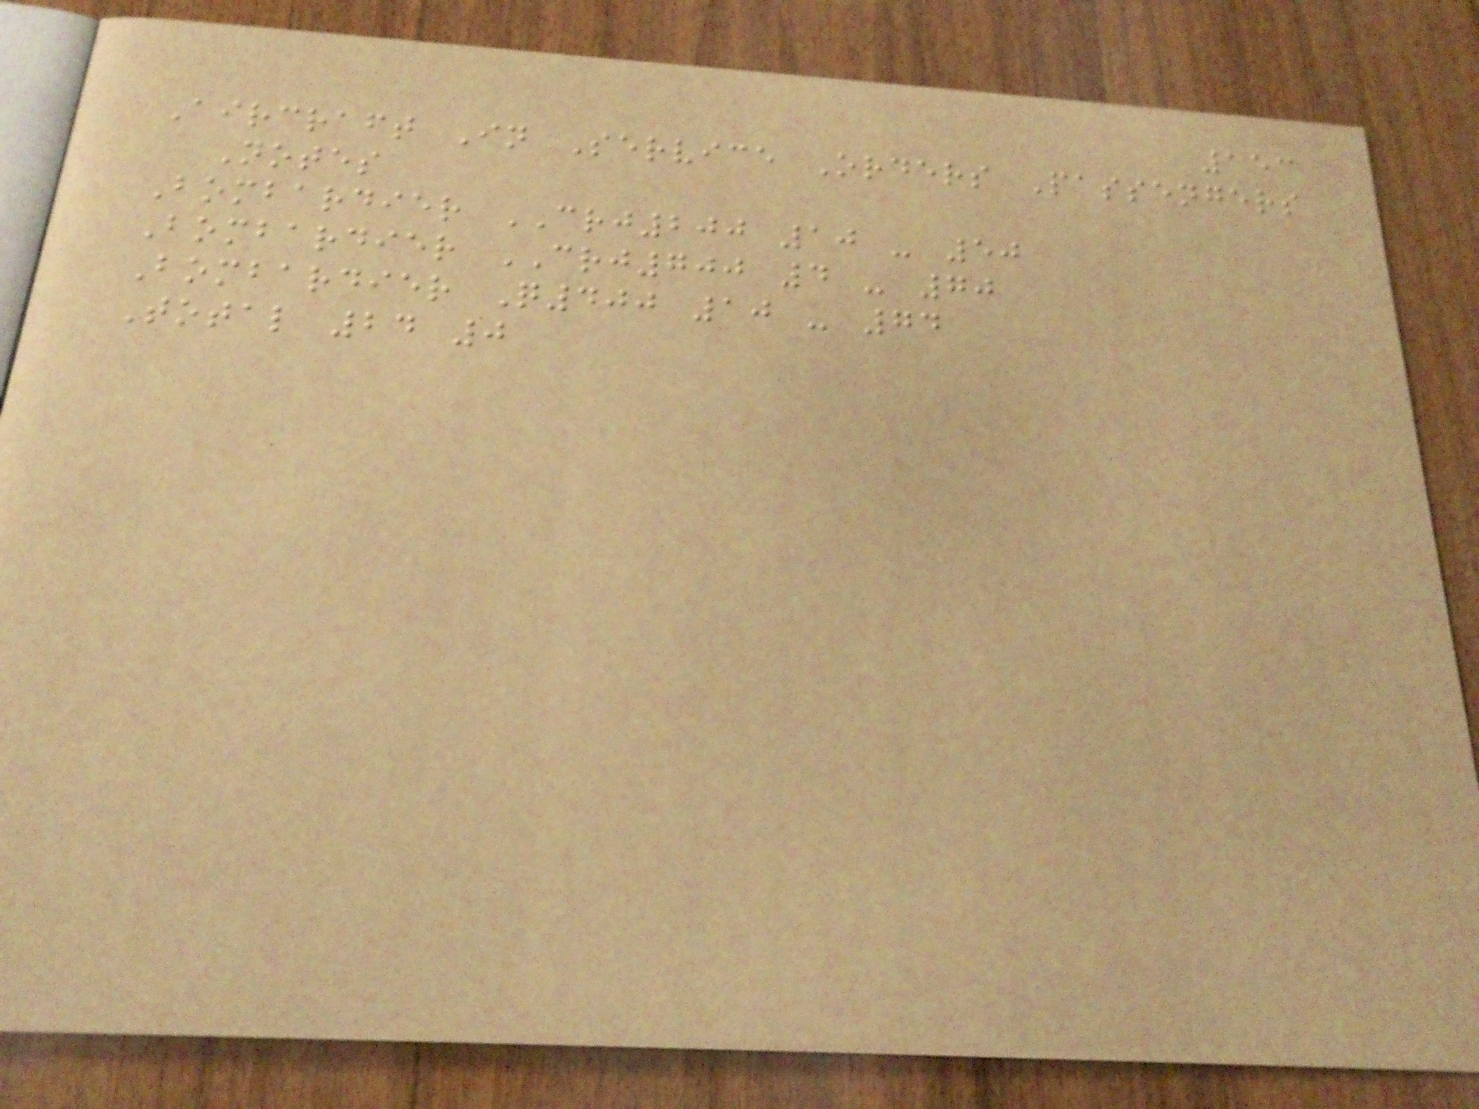153
Aircraft In Service Orders Passengers
Notes
Bombardier CRJ200 10 - 50
Bombardier CRJ700 4 - 70
Bombardier Q400 10 - 74
Total 24 0
